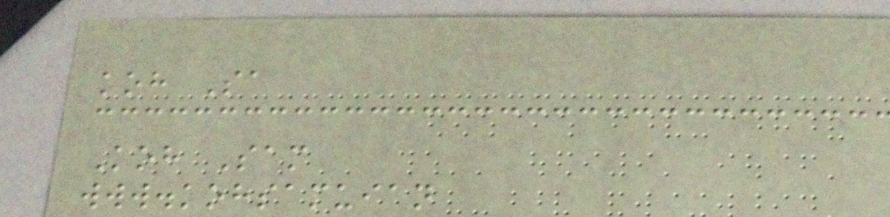koh Sa
Koh Sam
www.kohsamuian
